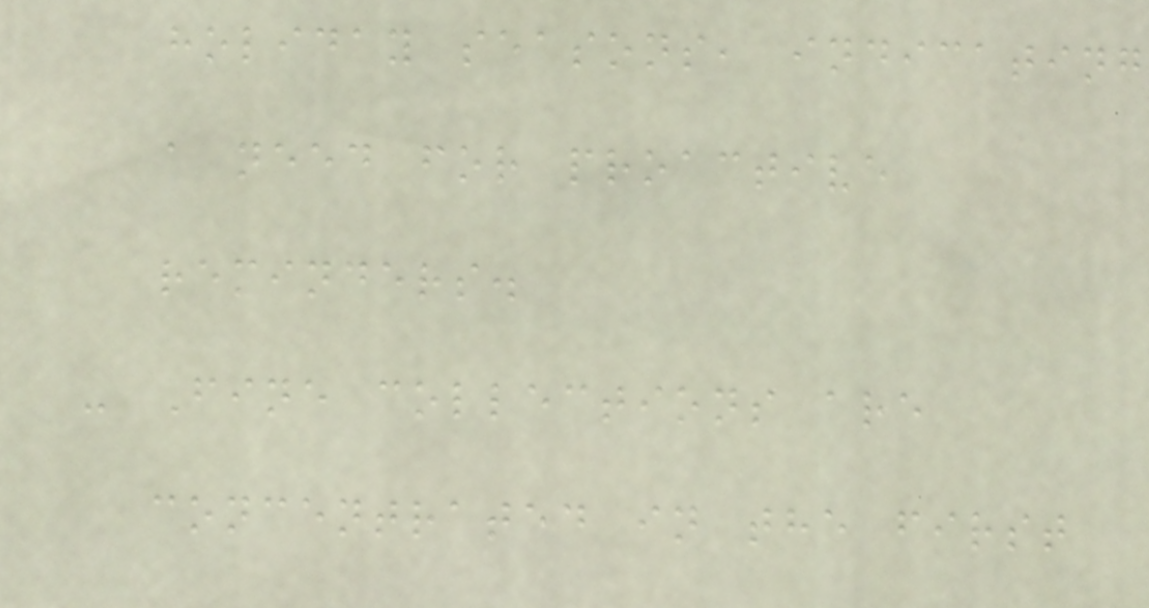holiday seasons, indicating
a need for proactive
reminders.
- Fine collections are
concentrated in the first
